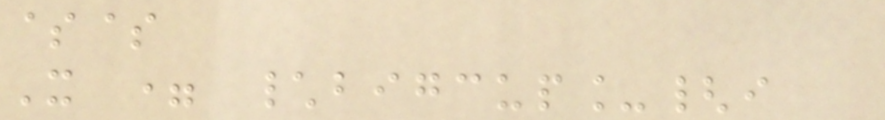$$
X = \bigcup_{i
